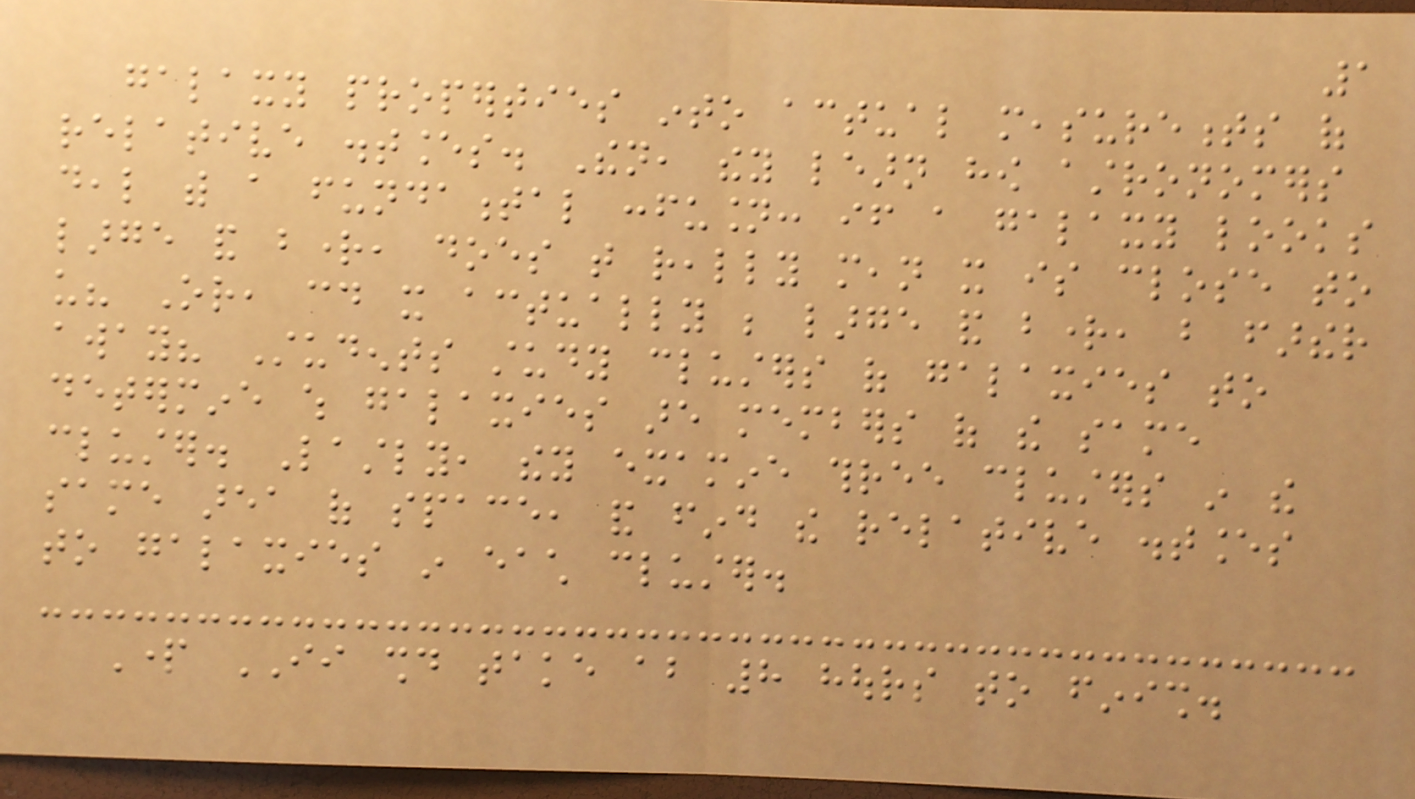1
galaxy properties into actual measurements of
relative distances. Then, they learn how astronomers
deal with a fundamental confusion: if a galaxy looks
large and bright, does that really mean it is close to
us? Or, could it actually be large and bright, but farther
away? Students study clusters of galaxies to
determine which galaxies are members of the same
cluster. Lastly, they examine three clusters in the
same area of space, and find the relative distances
to galaxies in each cluster.
Part II should take about 8 hours to finish.
